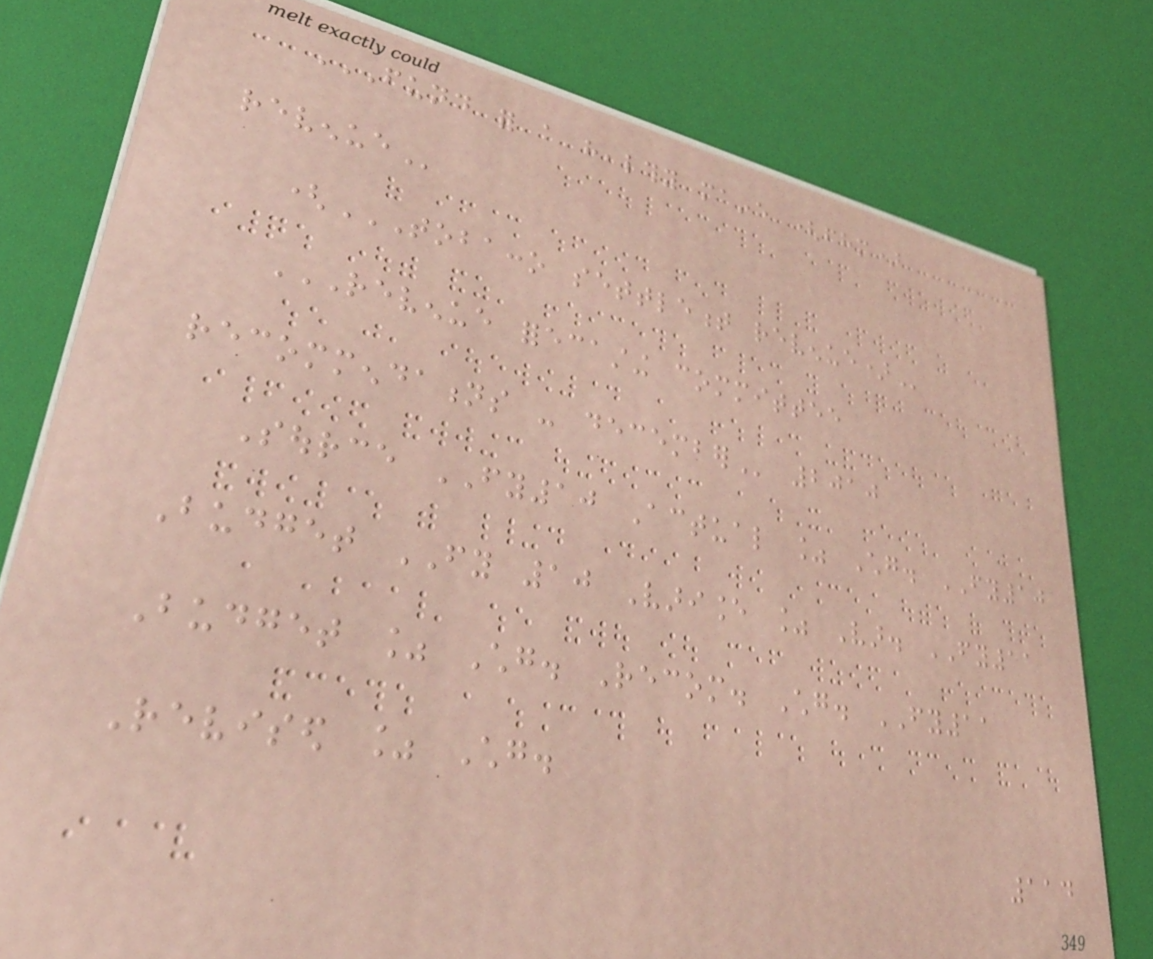FUND FOR A HEALTHY MAINE (FHM)
REVENUE
(TOBACCO SETTLEMENT REVENUE)
REVENUE FORECASTING COMMITTEE
RECOMMENDATIONS - DECEMBER 2010
Source FY10 Actual % Chg. FY10
Budget FY 10 Variance % Var. FY11
Budget % Chg. Recom. Chg. FY11
Revised % Chg.
114
